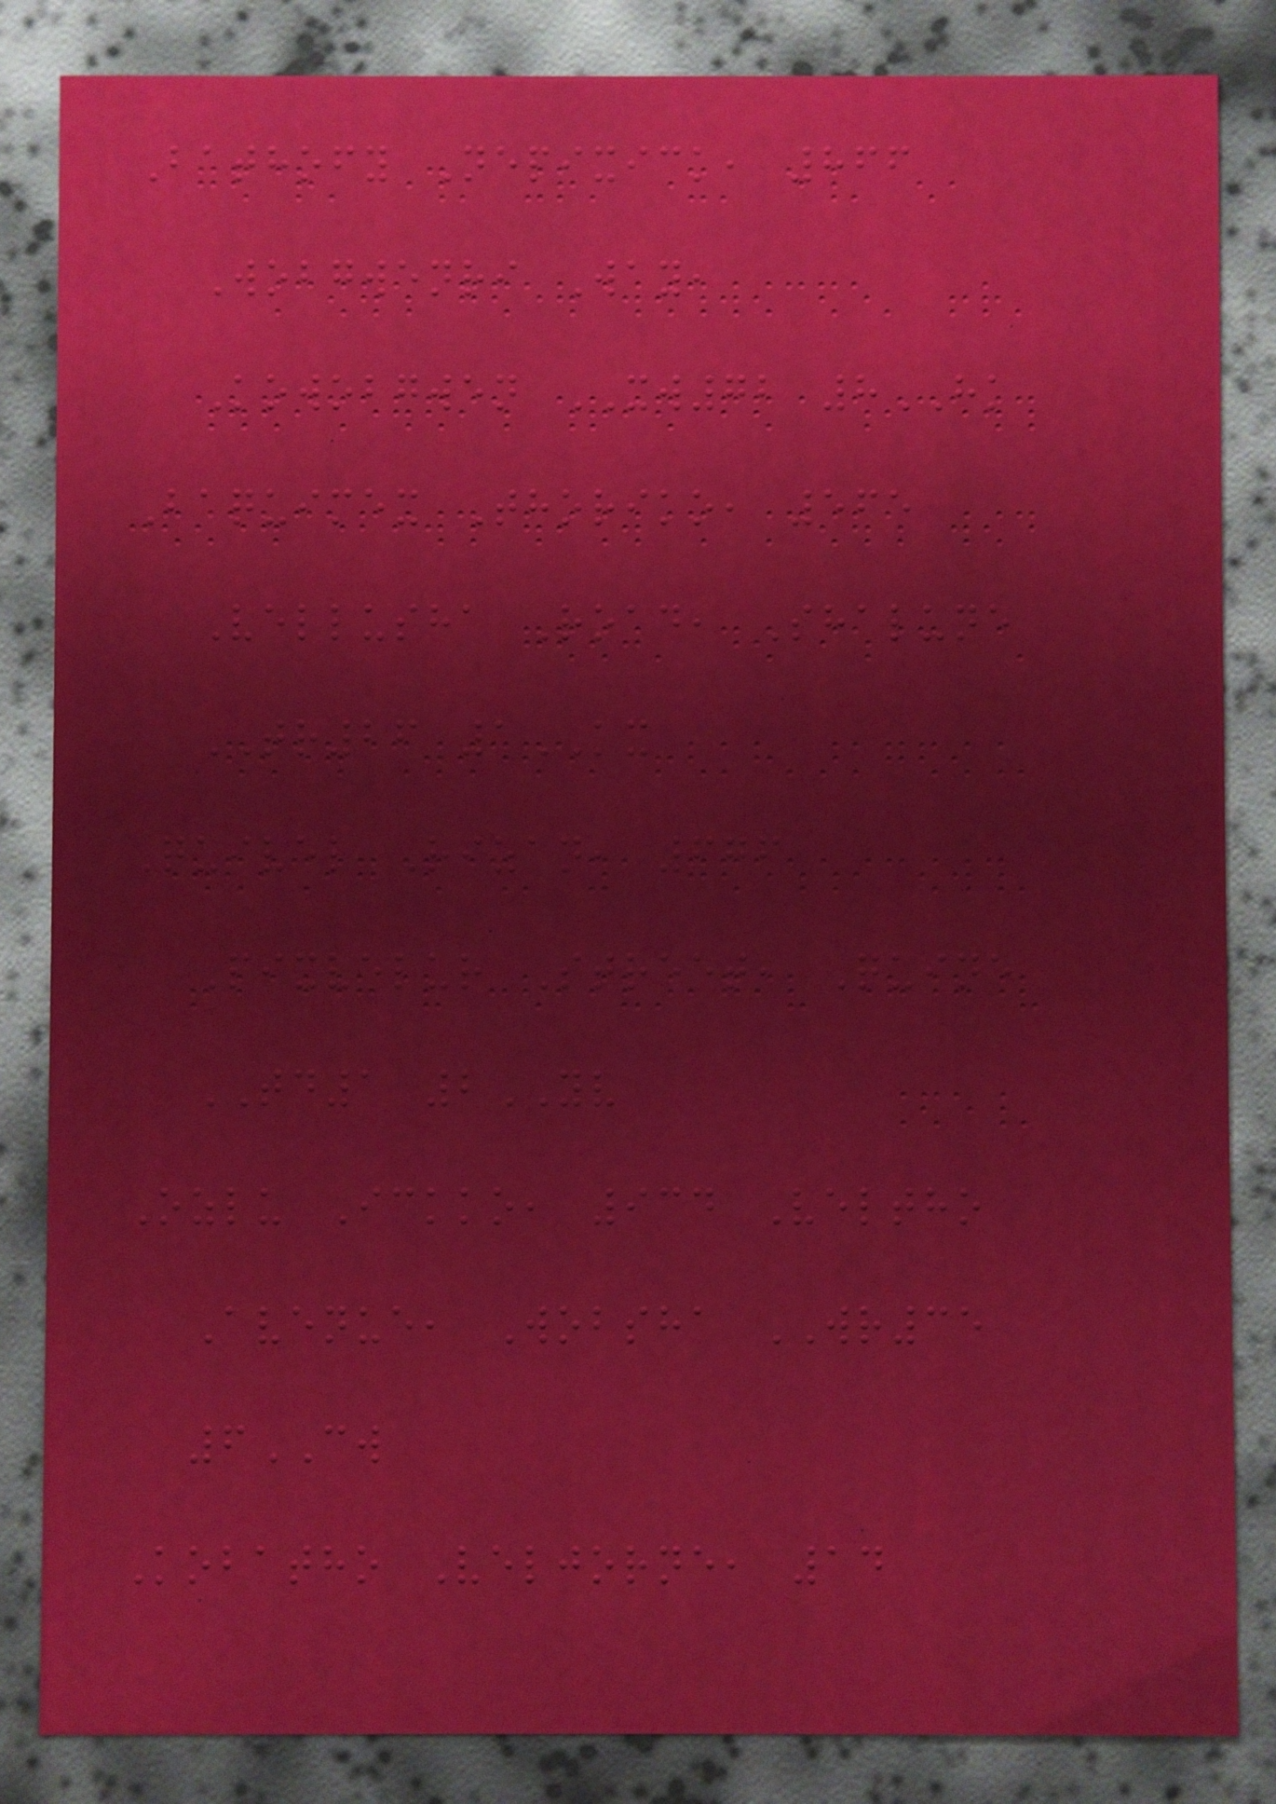Bathofy Nepixick, 866
Wobgwenri Way,
Kowobgwen XW72 8HK
Baquimex Thoriko, 565
Vellusha Road, Shalune
TR26 1KX
Quivel Rizan, 676
Pixvelur Street, Quine
TD1 2YV
Ozlu Ickko, 934 Veltho
Avenue, Wobsha WR35
6CW
Kobatho Veljorne, 14
